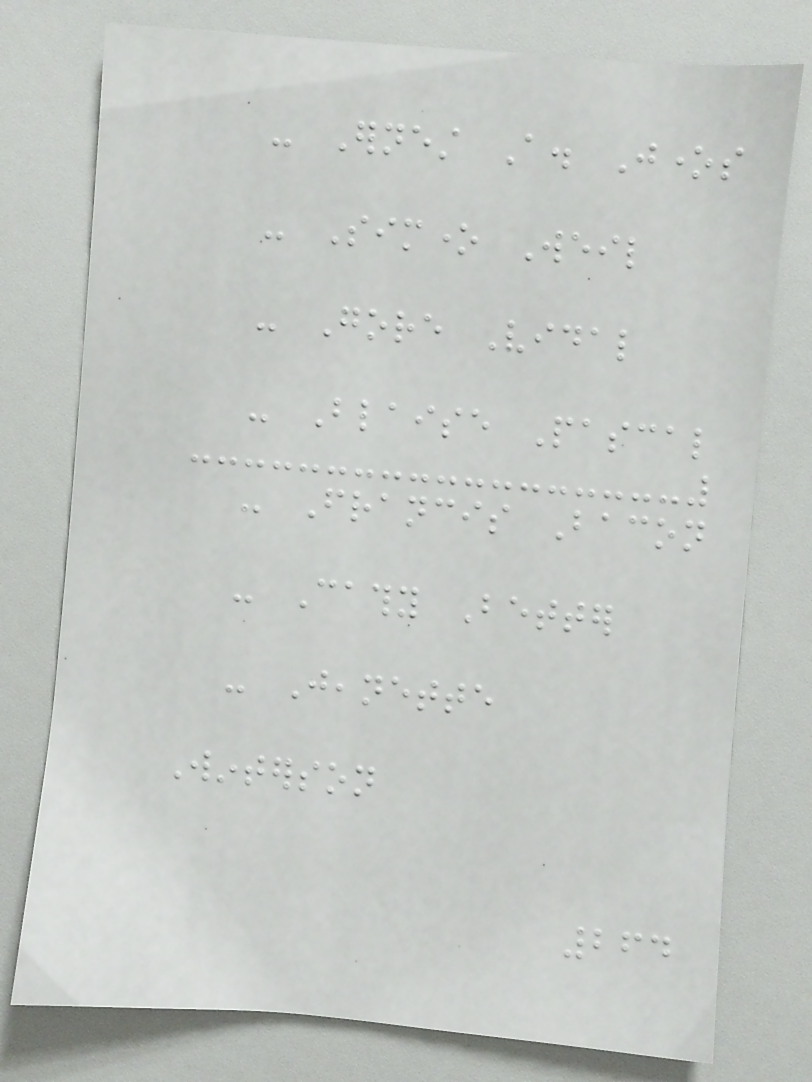- Ernest A. Jones
- Simone Weil
- Gore Vidal
- Blaise Pascal
- Francis Bacon
- Cathy Better
- Jeanette
Winterson
264
